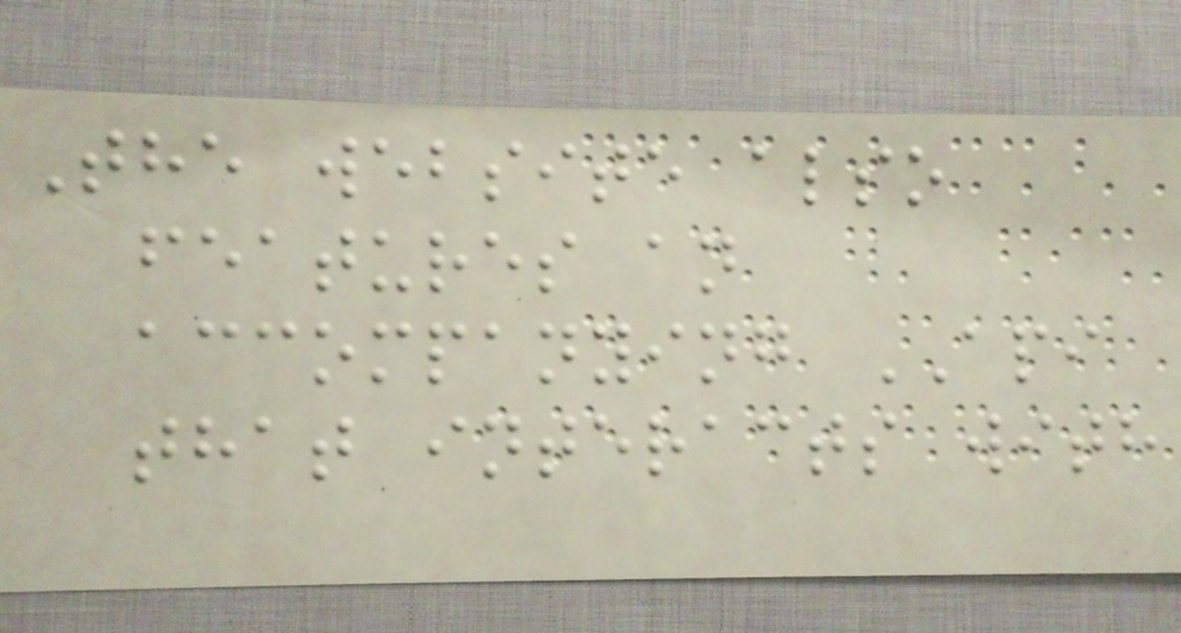The website also
features an
accompanying API
that interacts with
